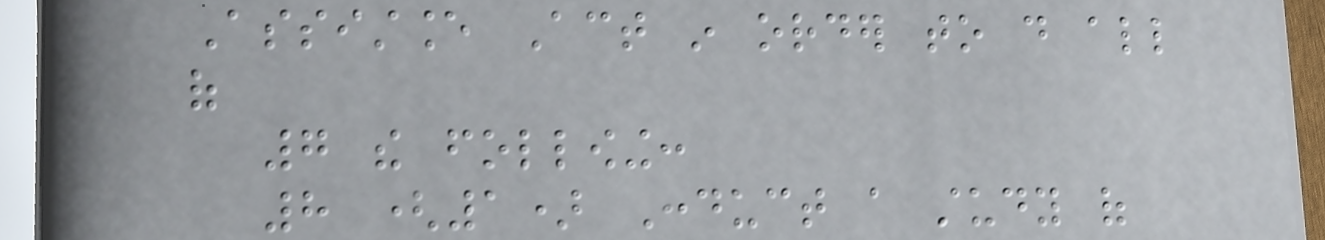Assistance Act in order to do all
of
7 the following:
8 (1) Conduct a study of
